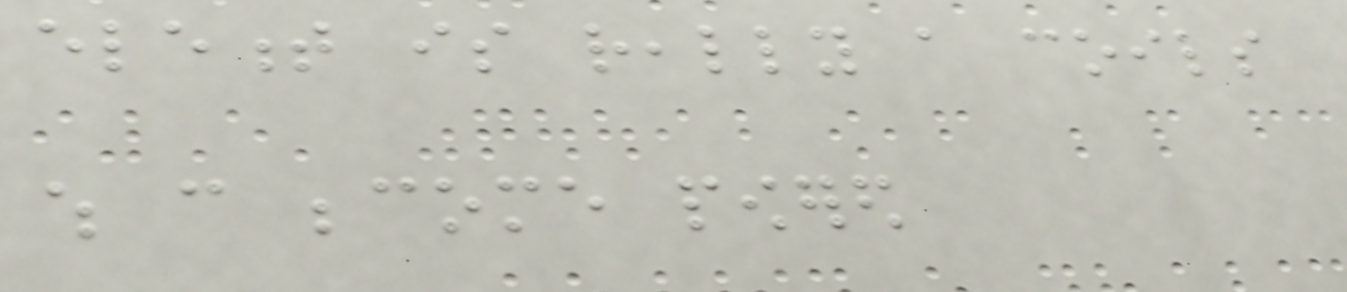element is really a coils
which can become powered
